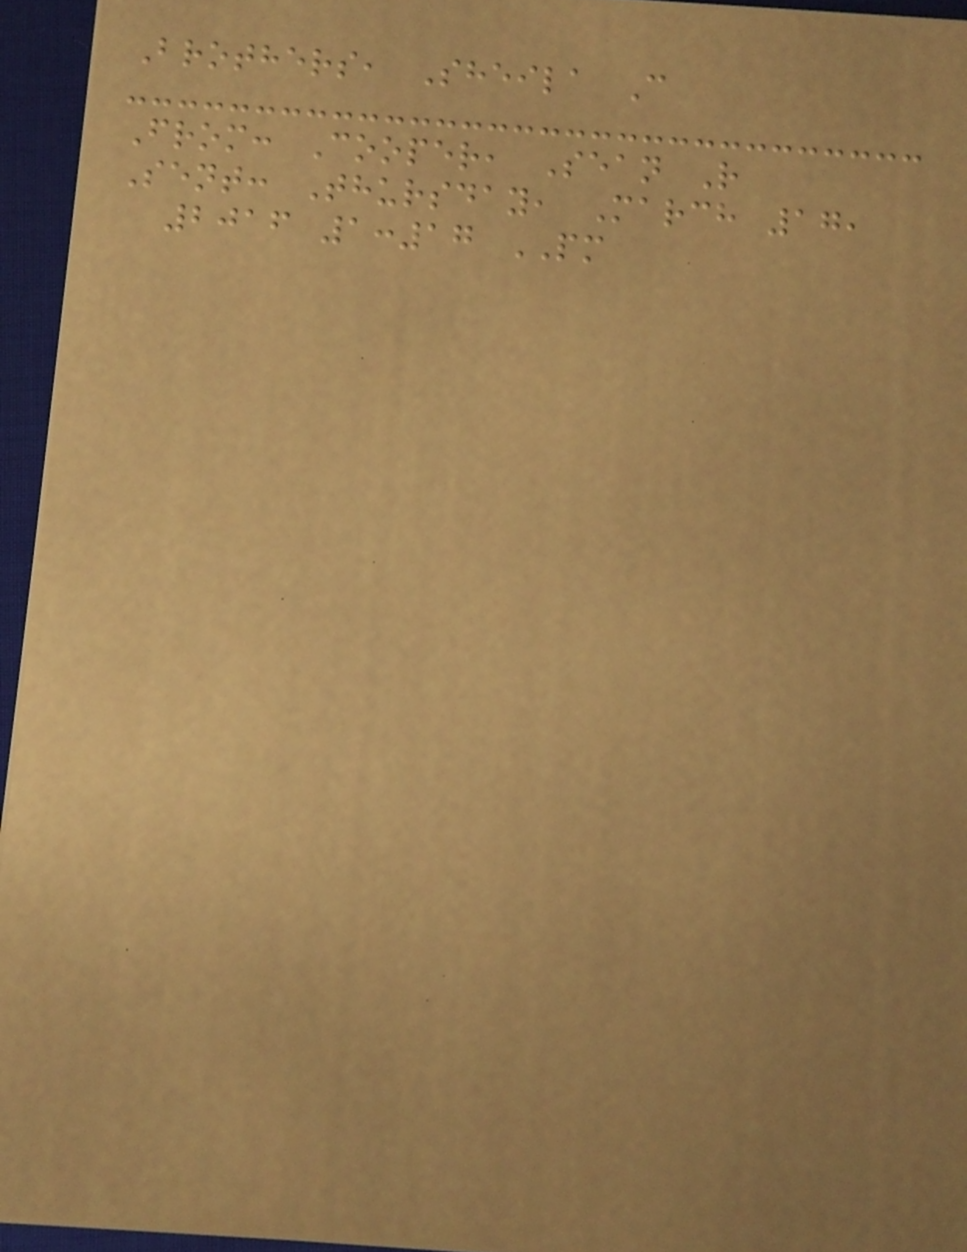Brothers, Sheila C
From: Cooper, Sean R
Sent: Thursday, March 17,
2016 1:17 PM
